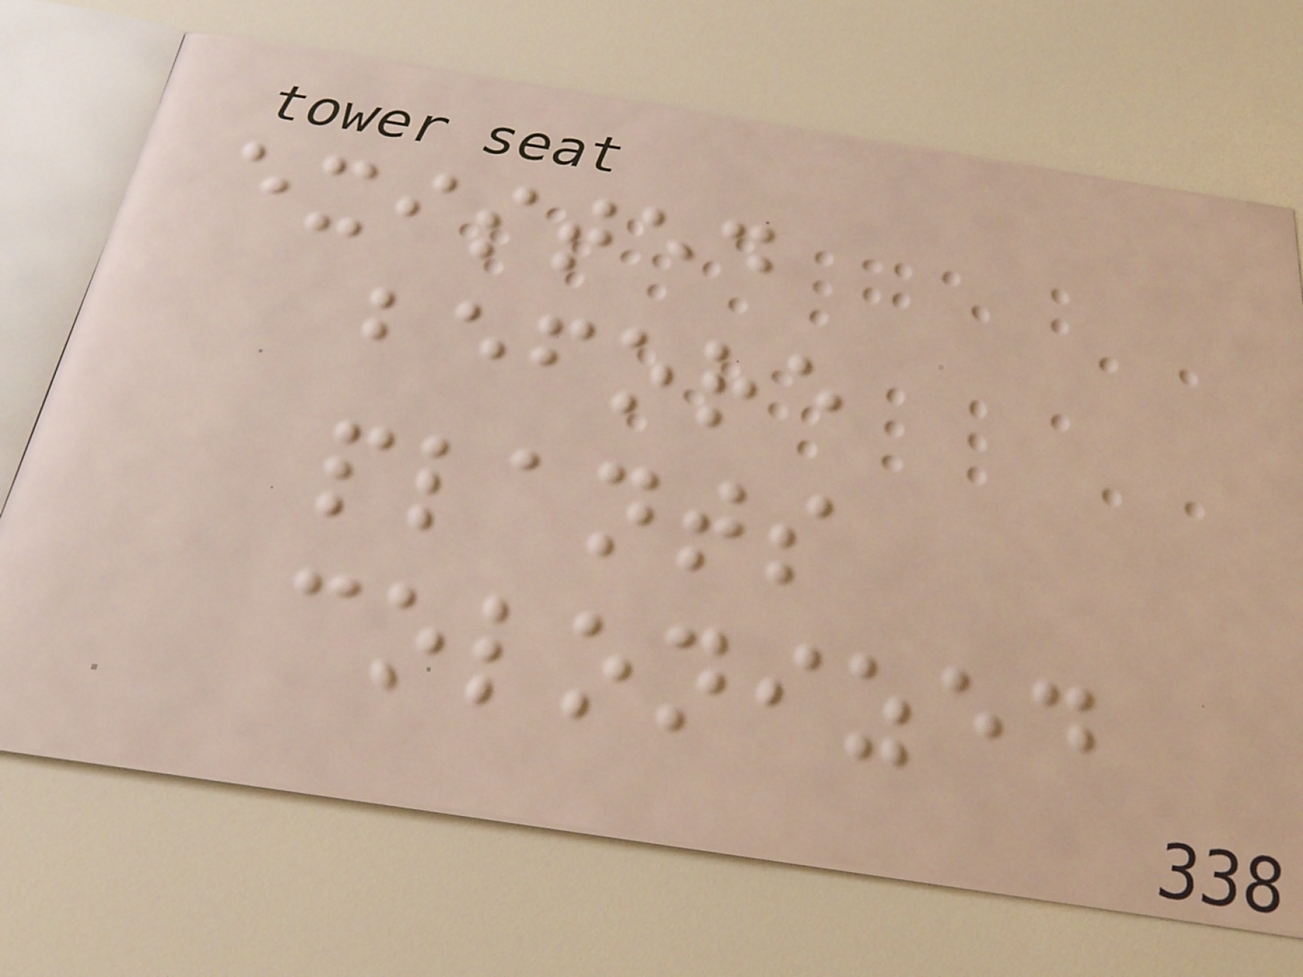existed
before
plants
colonized
